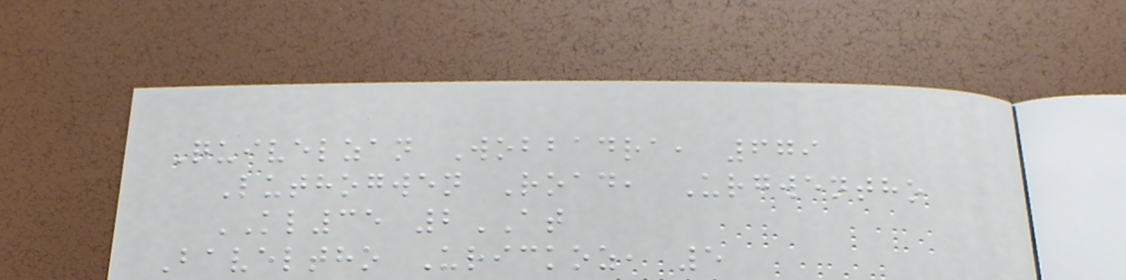Quivelzan Wobbadra, 679
Luthogwen Road, Urgwentho
KL35 2AT
Baveltho Urickoz, 5
